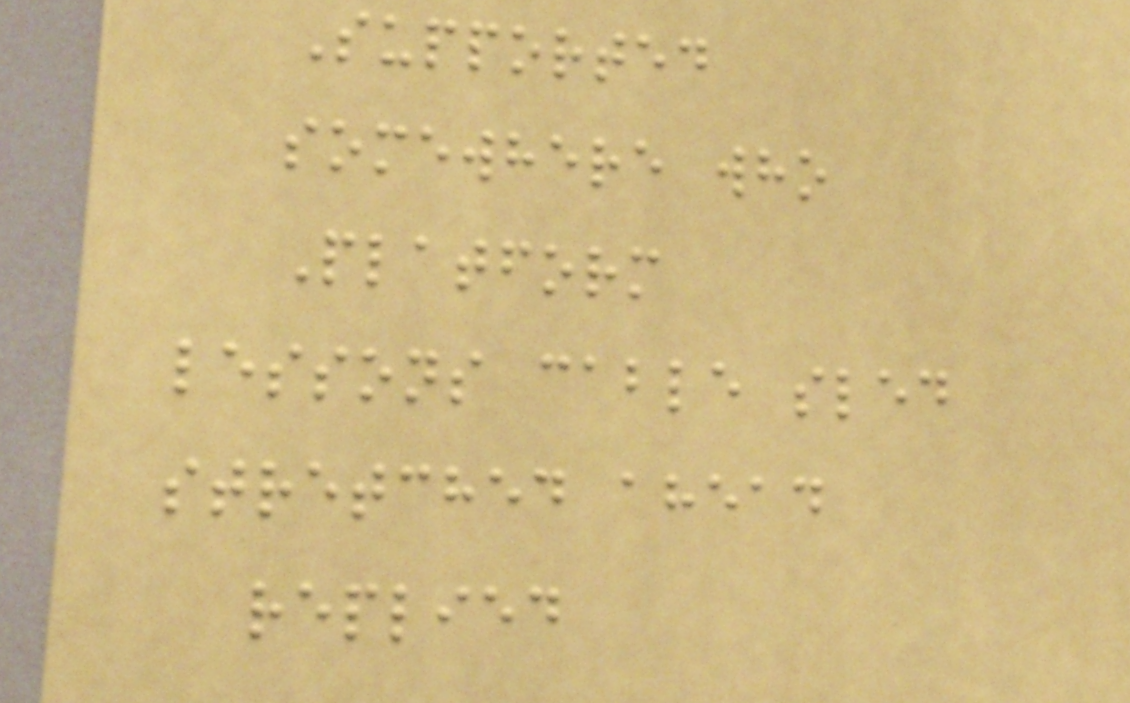Supported
somewhere who
Platform
lessons cable sled
stretched ahead
replied
